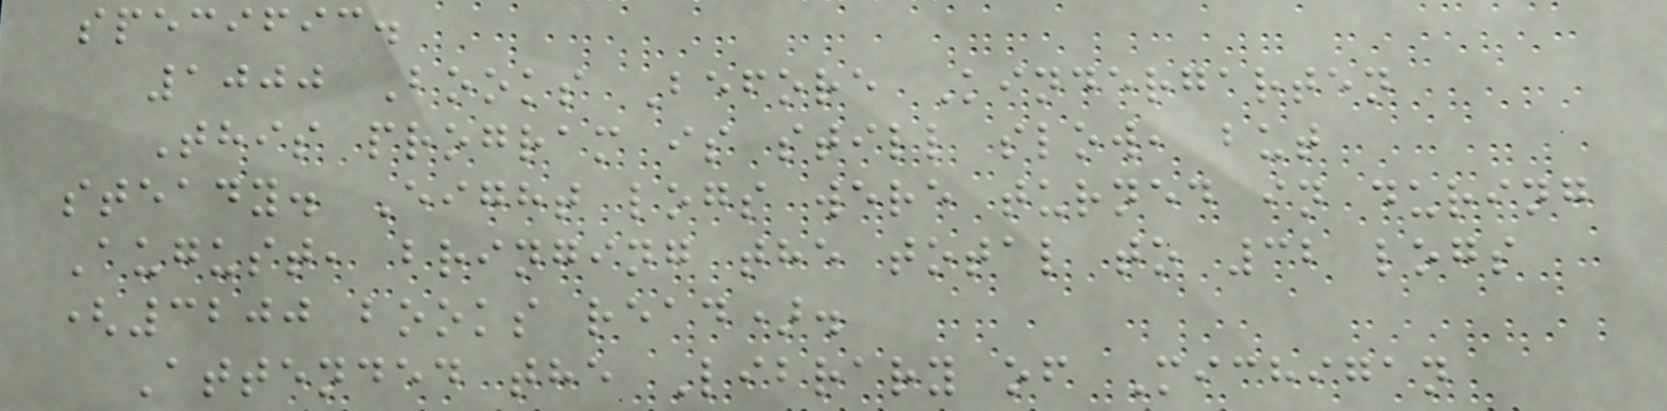specific.
1000 Books Before Kindergarten
This program is still slow, but
steady. Eight logs were turned in during
August, bringing the total to 32 logs
(3200 books read).
Attended the Library of Michigan
